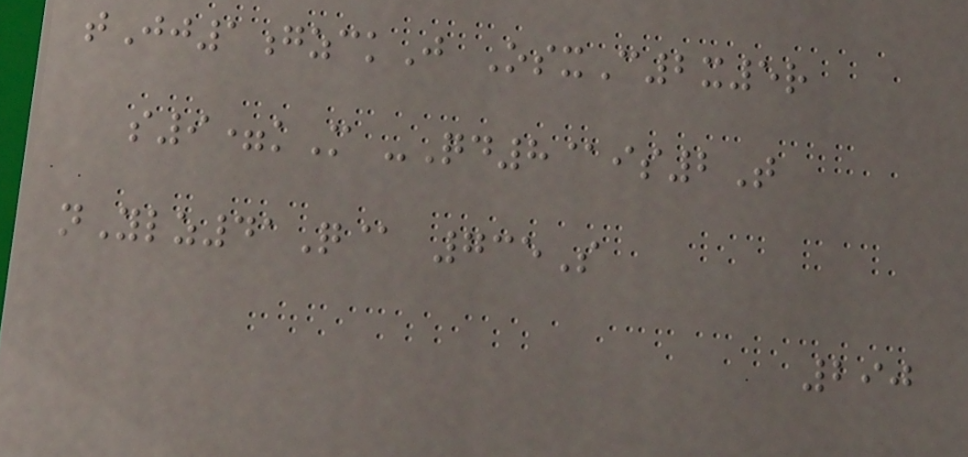tJj1gzckJ OsxC2x5r
s9=kM -Qd8@is2T
nYlz41Q@ 735S
290
